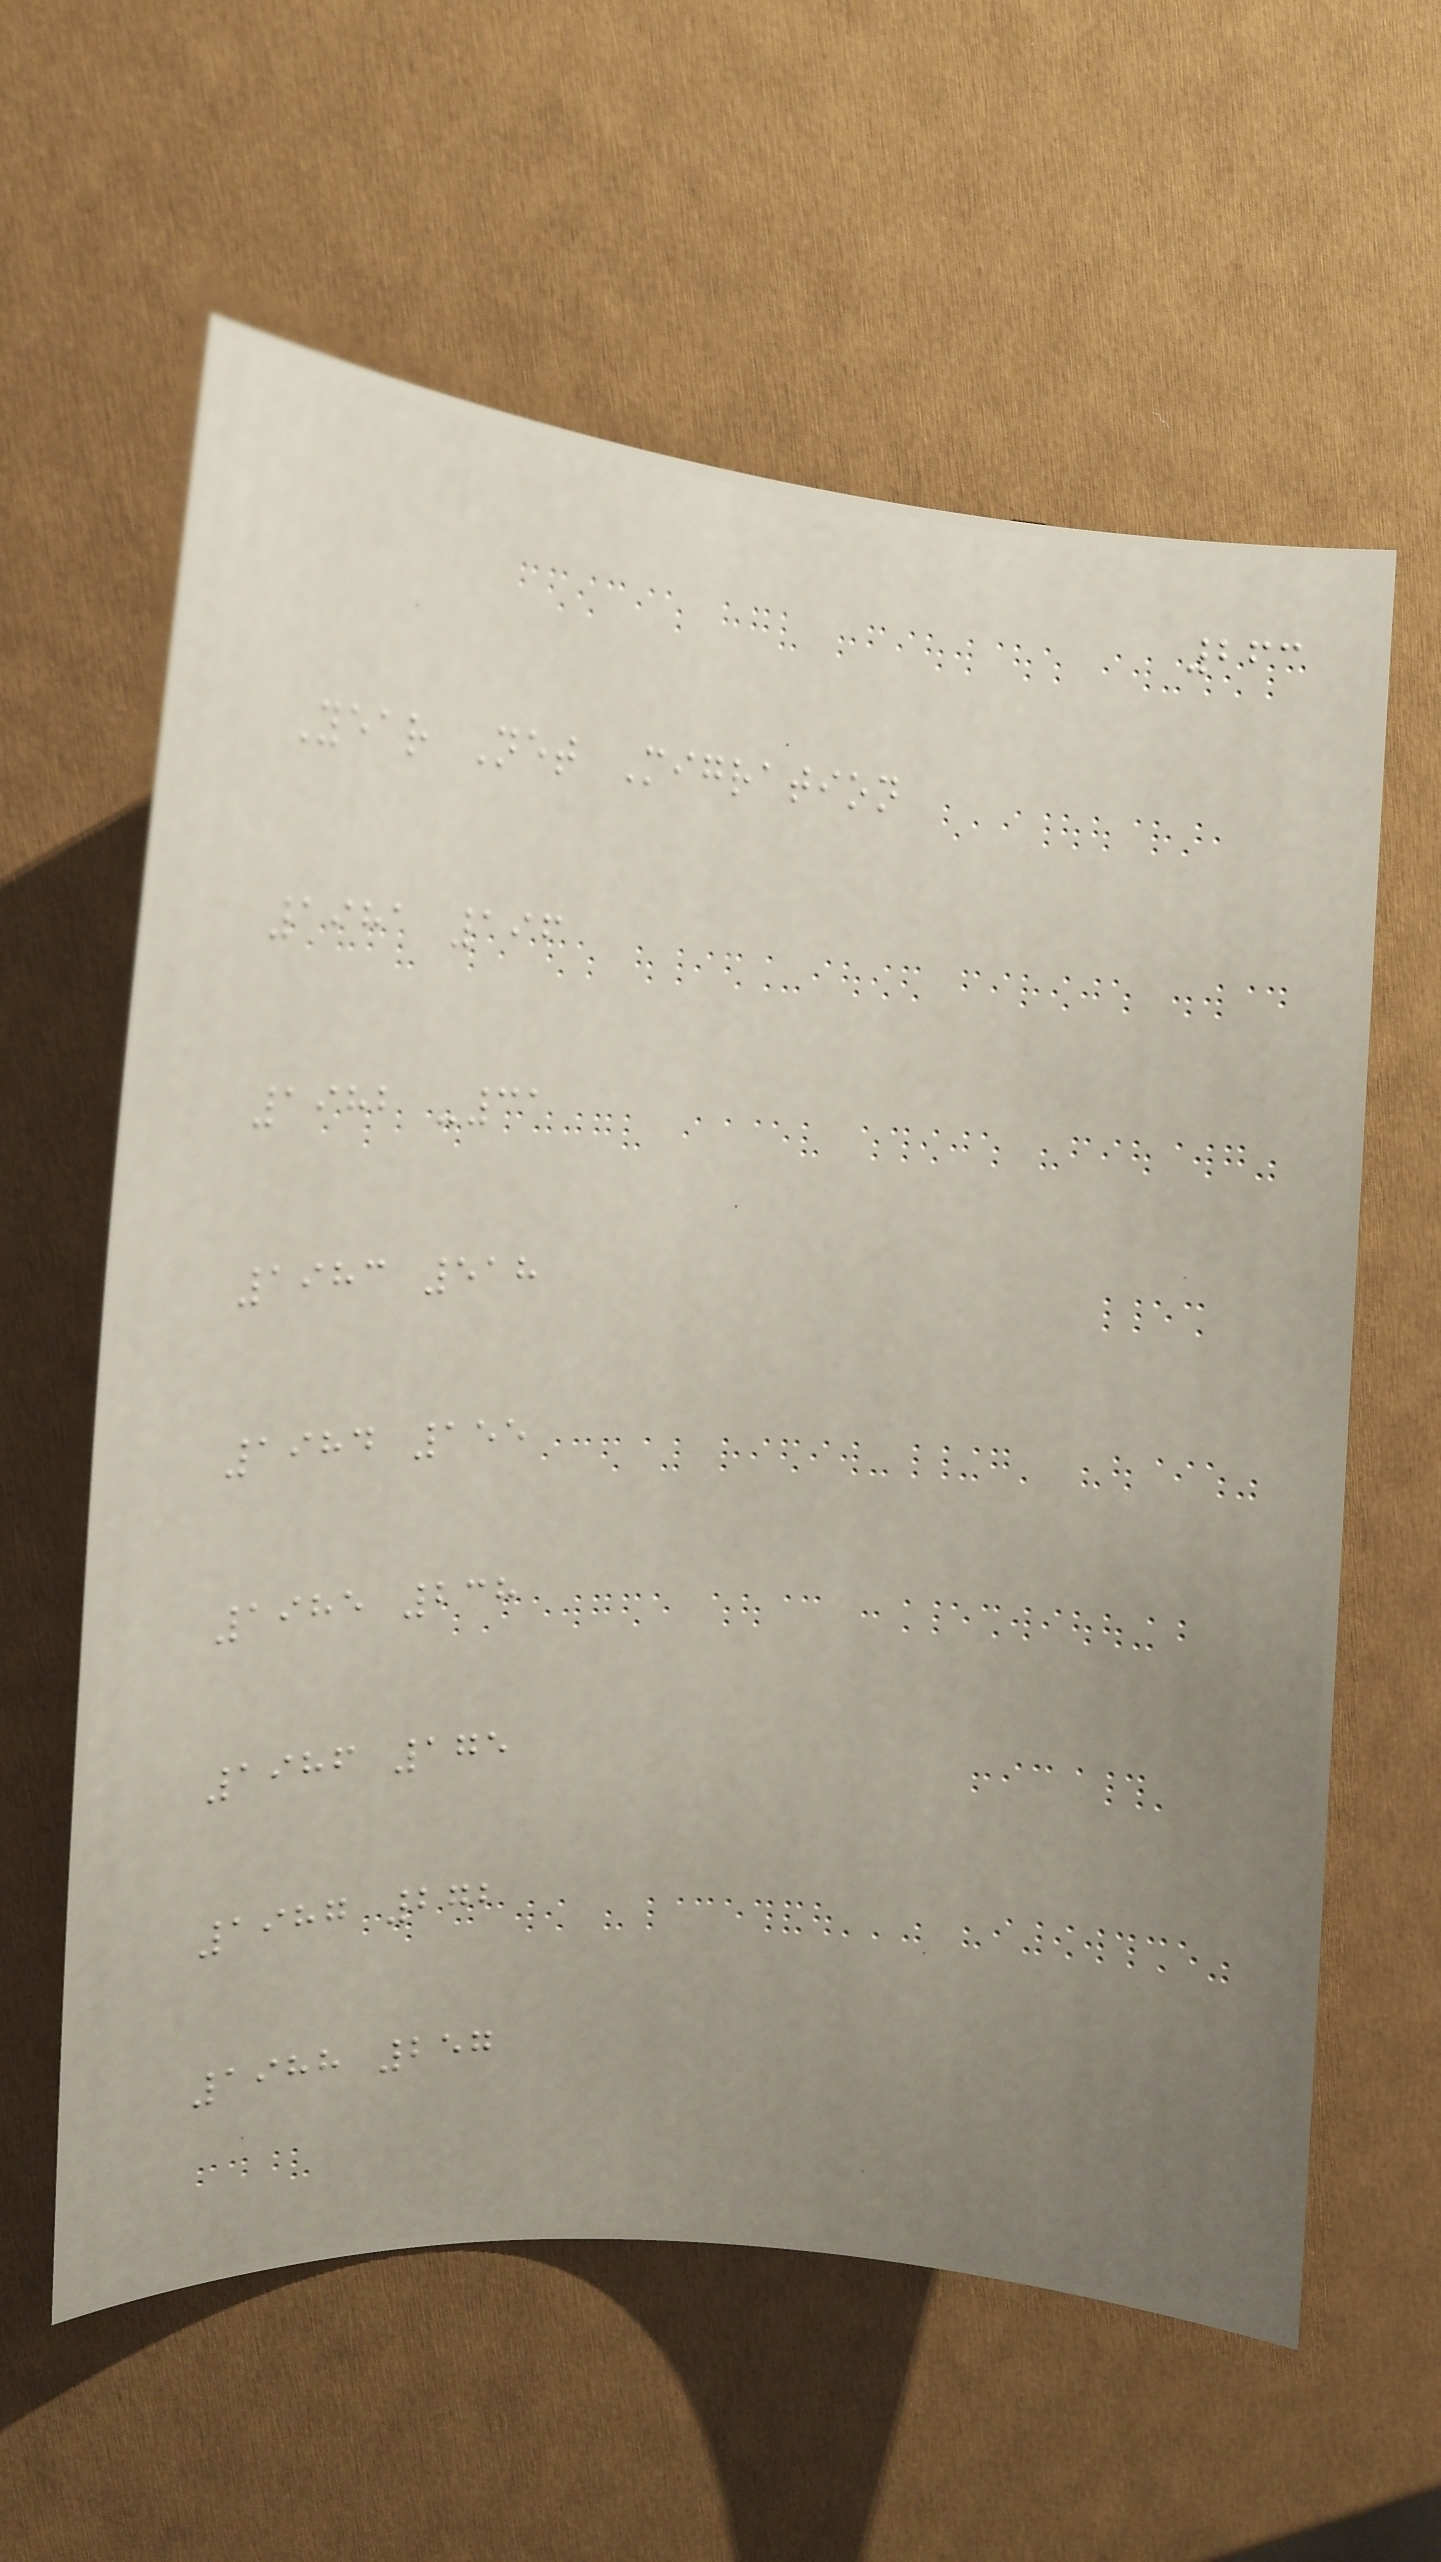263
Year Net Migration
1981 196
1982 -31
1983 518
1984 155
1985 238
1986 175
1987 272
1988 257
